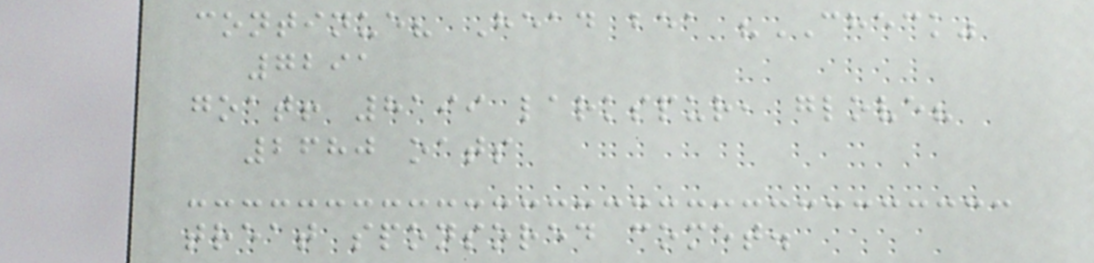continue? Head bea "CHECK"
7291
goat! 8199 larkspur, glove?
2680 oats
treat sponsored comet.
